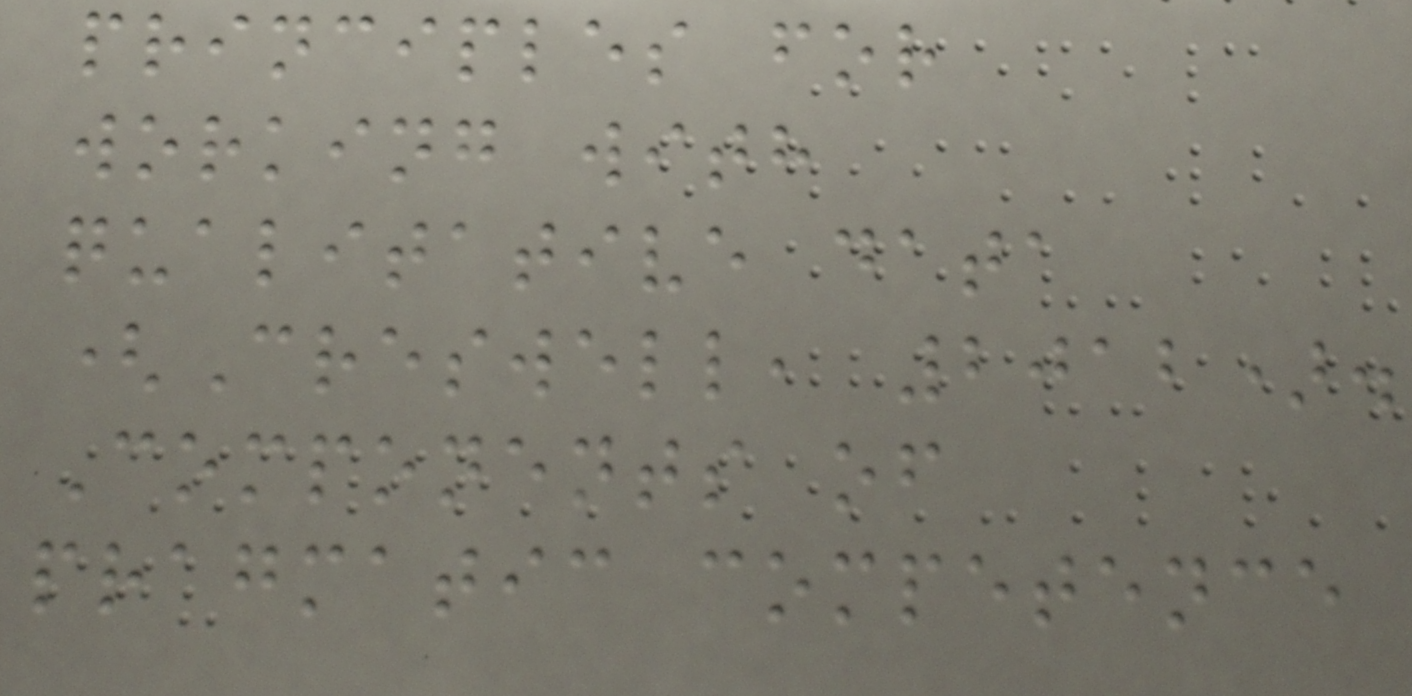principles for
working with
qualitative data
(Creswell, 2012).
Components of
pragmatic competence
